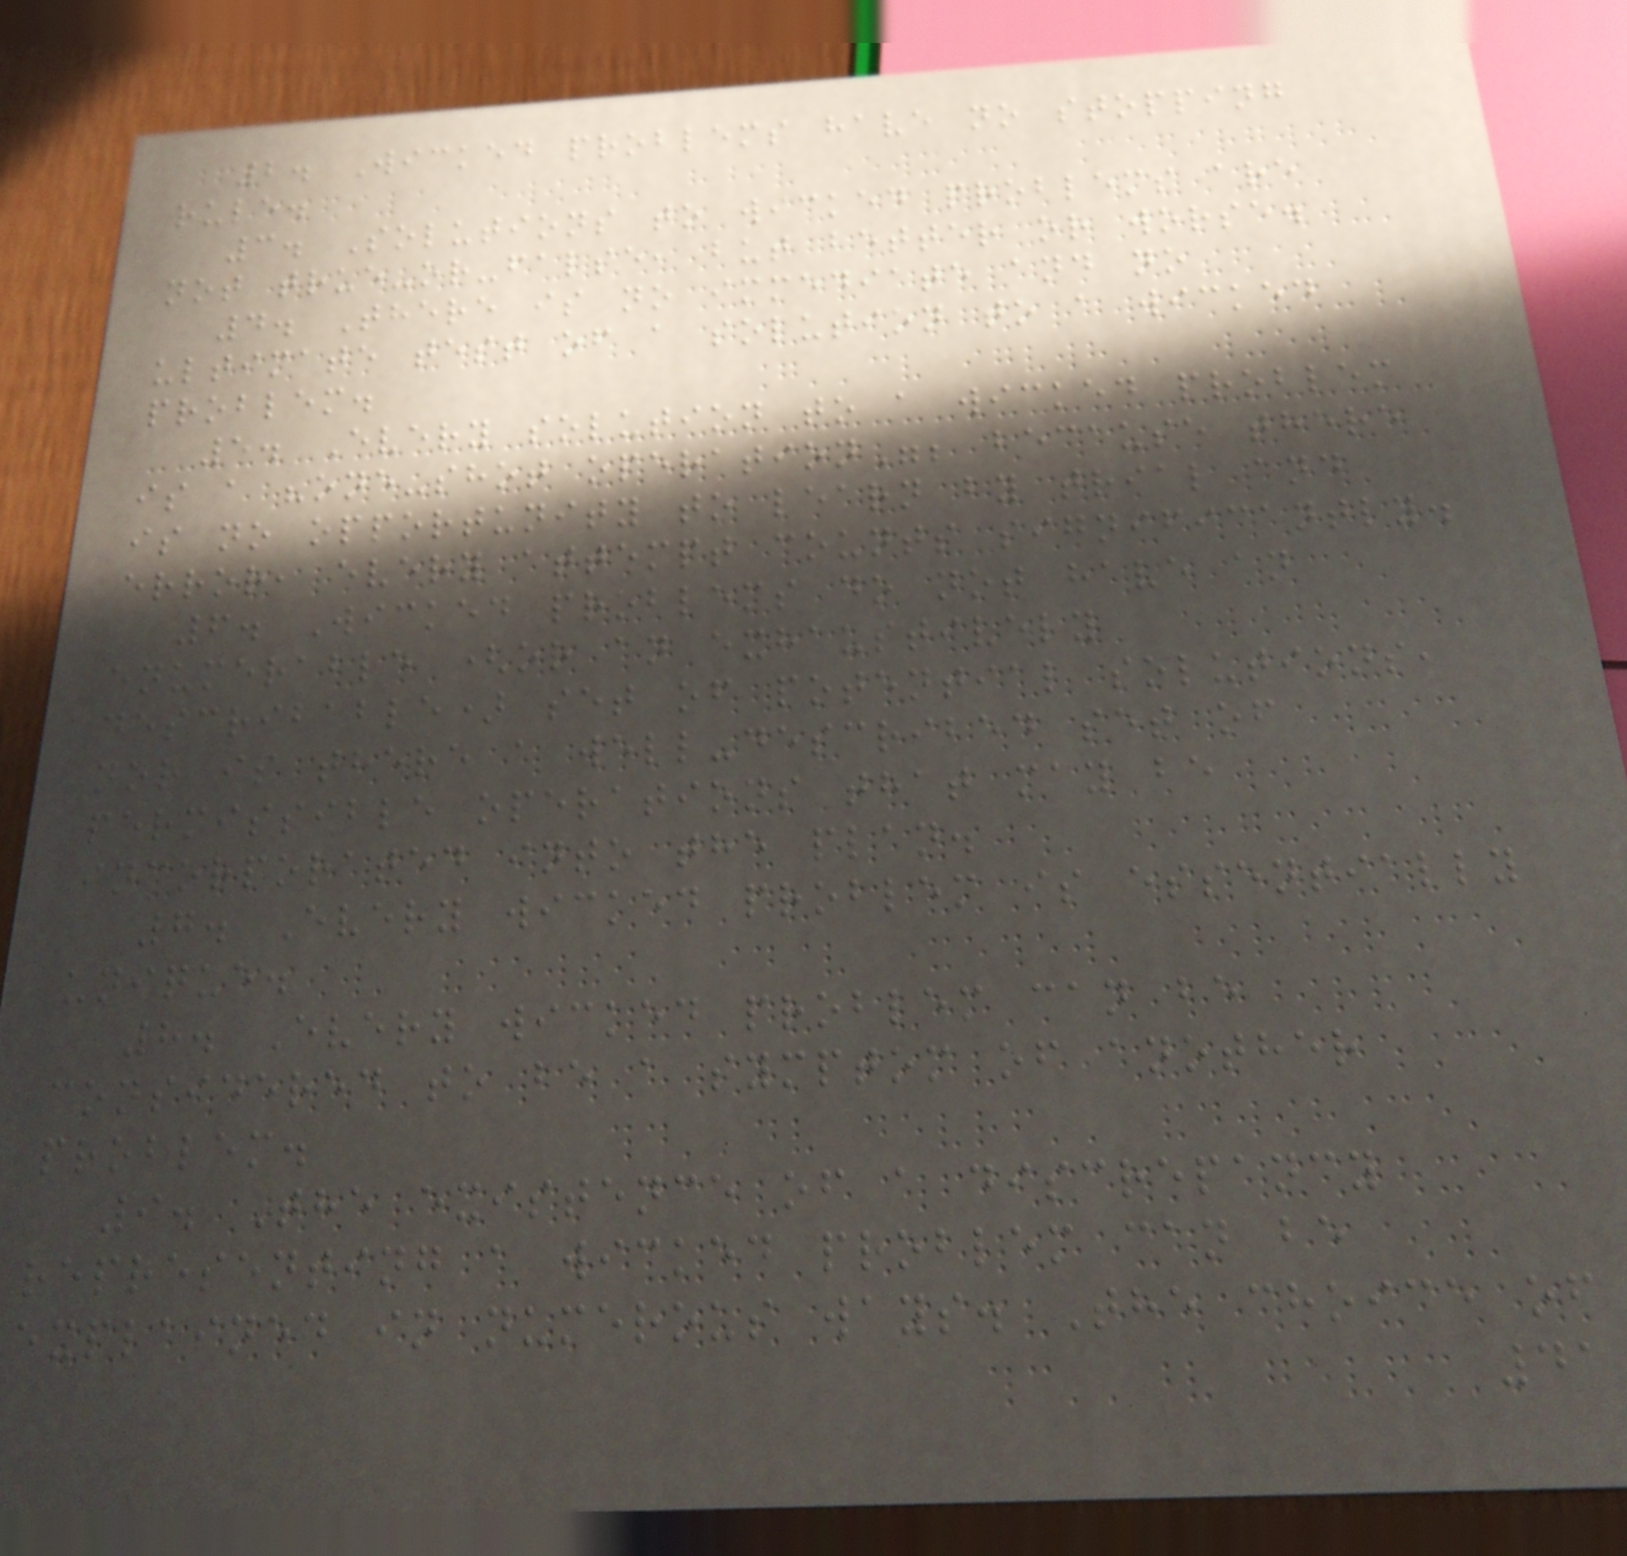2. Wicked problems have no stopping
rule.
3. Solutions to wicked problems are
not true-or-false, but better or worse.
4. There is no immediate and no
ultimate test of a solution to a wicked
problem.
5. Every solution to a wicked problem
is a "one-shot operation"; because there
is no opportunity to learn by trial and
error, every attempt counts significantly.
6. Wicked problems do not have an
enumerable (or an exhaustively
describable) set of potential solutions,
nor is there a well-described set of
permissible operations that may be
incorporated into the plan.
7. Every wicked problem is essentially
unique.
8. Every wicked problem can be
considered to be a symptom of another
problem.
9. The existence of a discrepancy
representing a wicked problem can be
explained in numerous ways. The choice of
41
